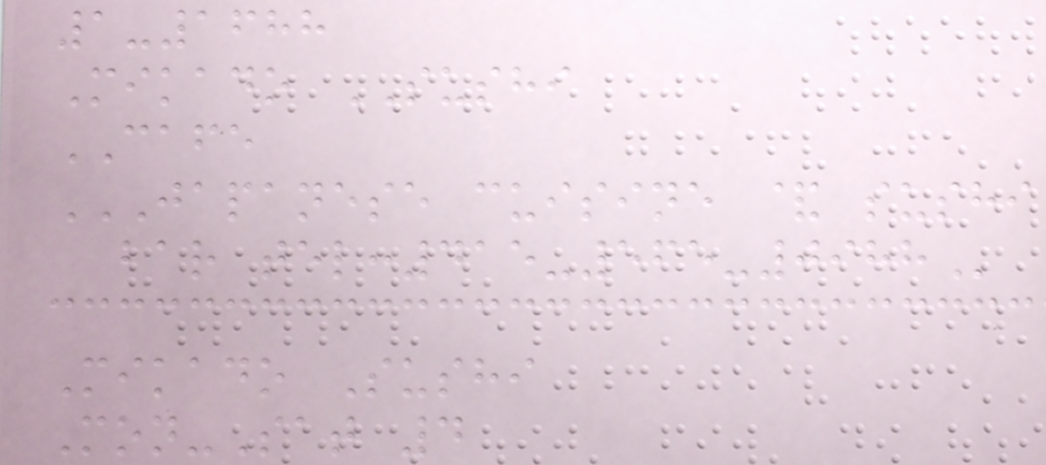1-1688
Mikado SUSHI
CAFE
JAPANESE CUISINE & SUSHI
BAR TEL:415-565-0988
Mikado Sushi
Mon-Sat 4
